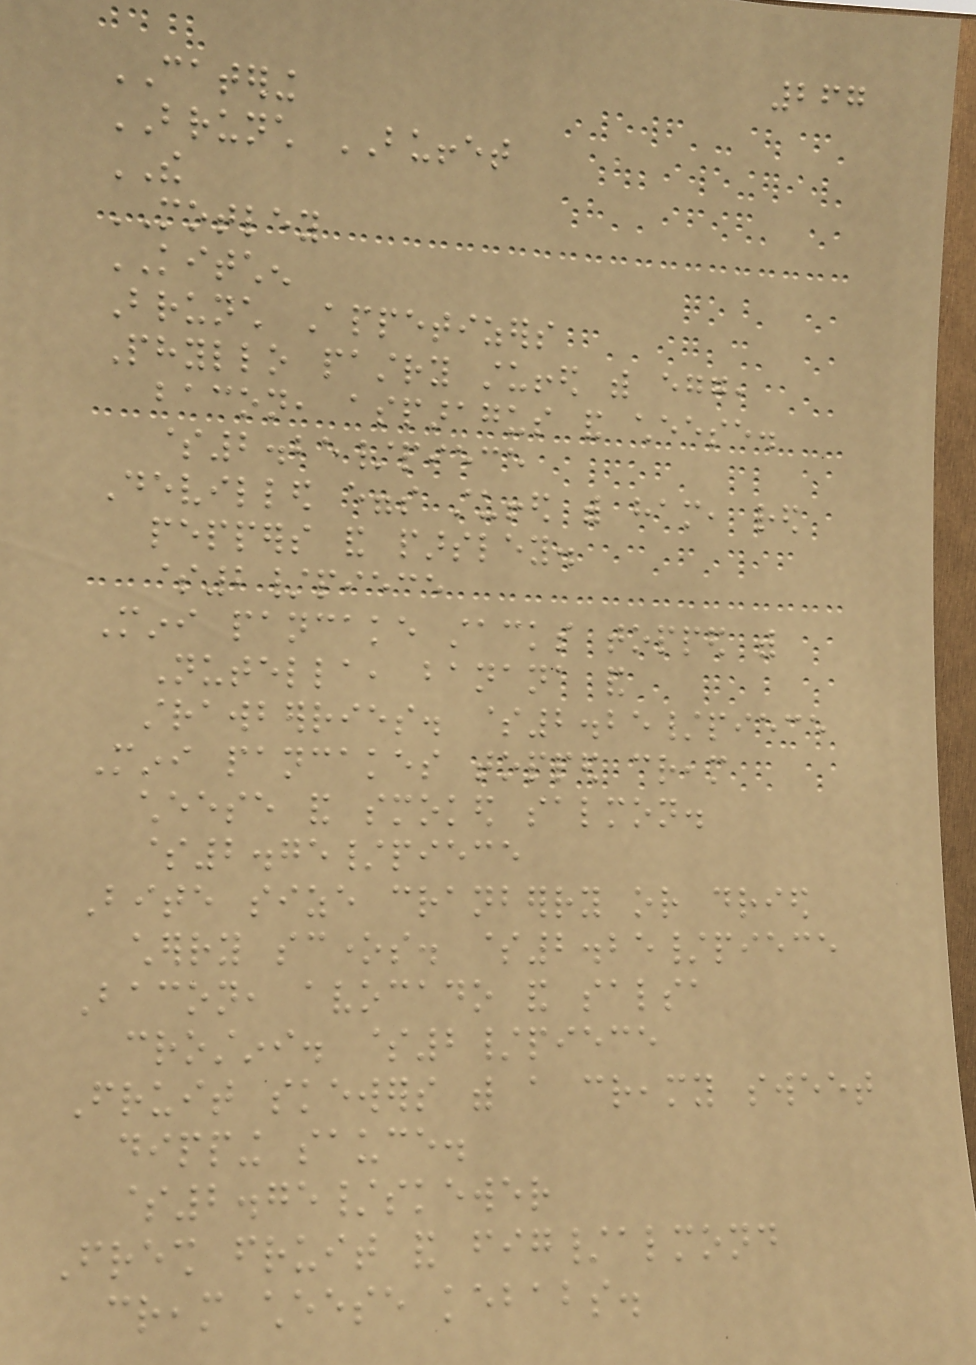267
CATERING
BRUNCH BUFFET
THE
MOTLEY
KITCHEN
Brunch Appetizers
Phyllo pastry stuffed with egg,
bacon, asparagus and cheese.
$2.25/piece
Devilled eggs stuffed with ham, red
peppers and parsley.
$2/piece
Mini pancake stacks topped with
Nutella, banana and
strawberries. $2.25/piece
Mini pancakes topped cream
cheese and smoked salmon.
$2.75/piece
Bite size cranberry or dried
cherry scones. $2.25/piece
Bacon, avocado and salsa
crostini. $2/piece
Fruit skewers with a creamy sweet
dipping sauce.
$2.75/skewer
Fresh fruit and fig/almond
cream cheese kebabs.
